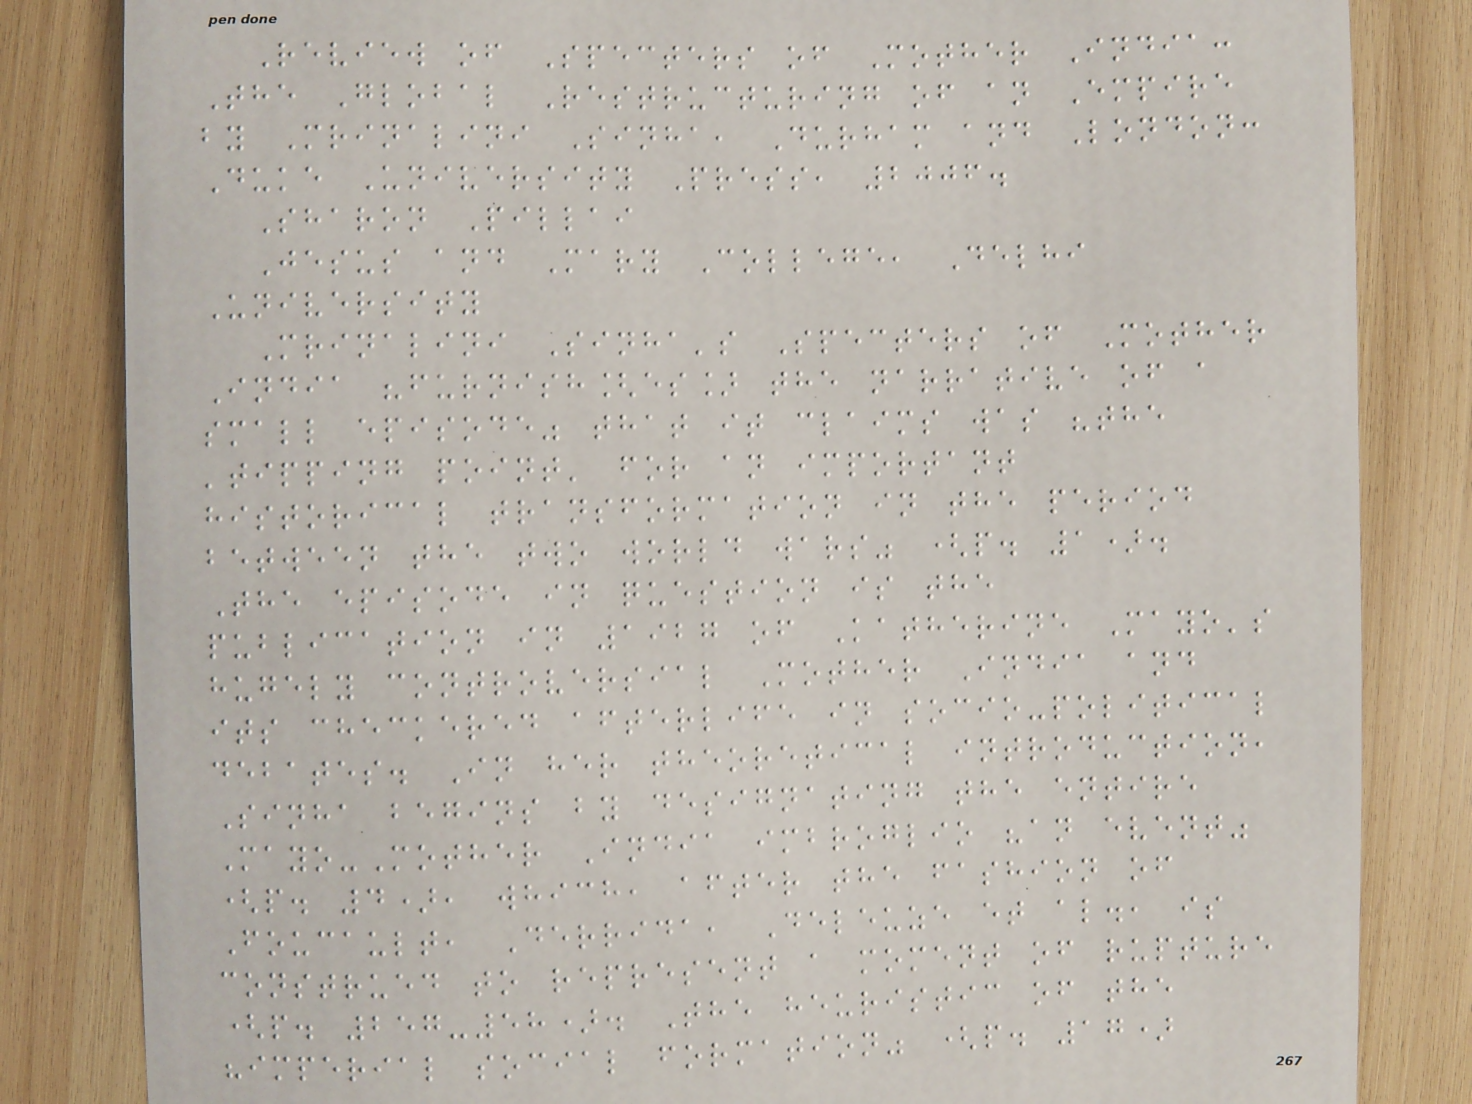Review of Specters of Mother India:
The Global Restructuring of an Empire
by Mrinalini Sinha, Durham and London:
Duke University Press, 2006.
Sharon Pillai
Jesus and Mary College, Delhi
University
Mrinalini Sinha's Specters of Mother
India "furnish[es] the narrative of a
small episode" that it claims was "the
'tipping point' for an important
historical transformation in the period
between the two world wars" (p. 1).
The episode in question is the
publication in 1927 of Katherine Mayo's
hugely controversial Mother India and
its checkered afterlife in socio-political
debates. In her theoretical introduction,
Sinha begins by designating the entire
Mayo-Mother India imbroglio "an event"
(p. 4), which, after the fashion of
Foucault, Derrida, Deleuze et al., is
construed to represent a moment of rupture
(p. 257-58). The heuristic of the
"imperial social formation" (p. 17)
